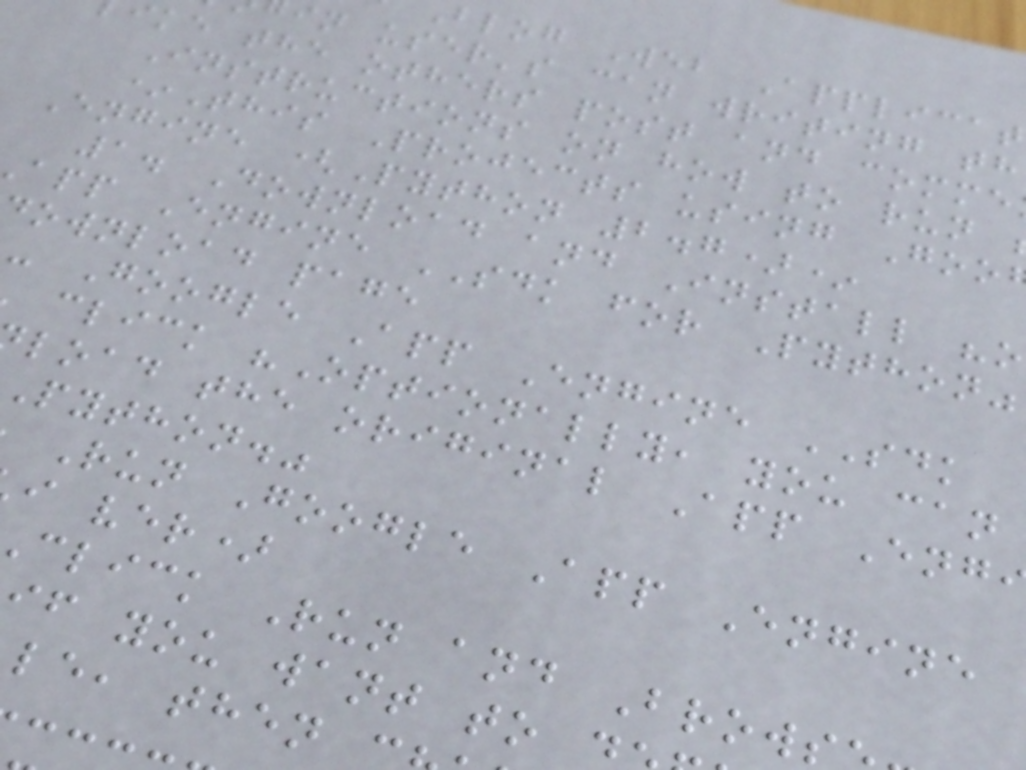blog Web Applicat
in user's can writing th
ike the others post and comme
Instructions on how to run
*This Projects using Goo
Engine (Python 2.7)*
1. Download and Install "o
app Engine SDK for Python"
ownload page
- Google App Engine SDK
click "Optionally, you can
load the original App Eng
Python."
Run Google App Engine
i ver)
click Run and Brow
if you want to
